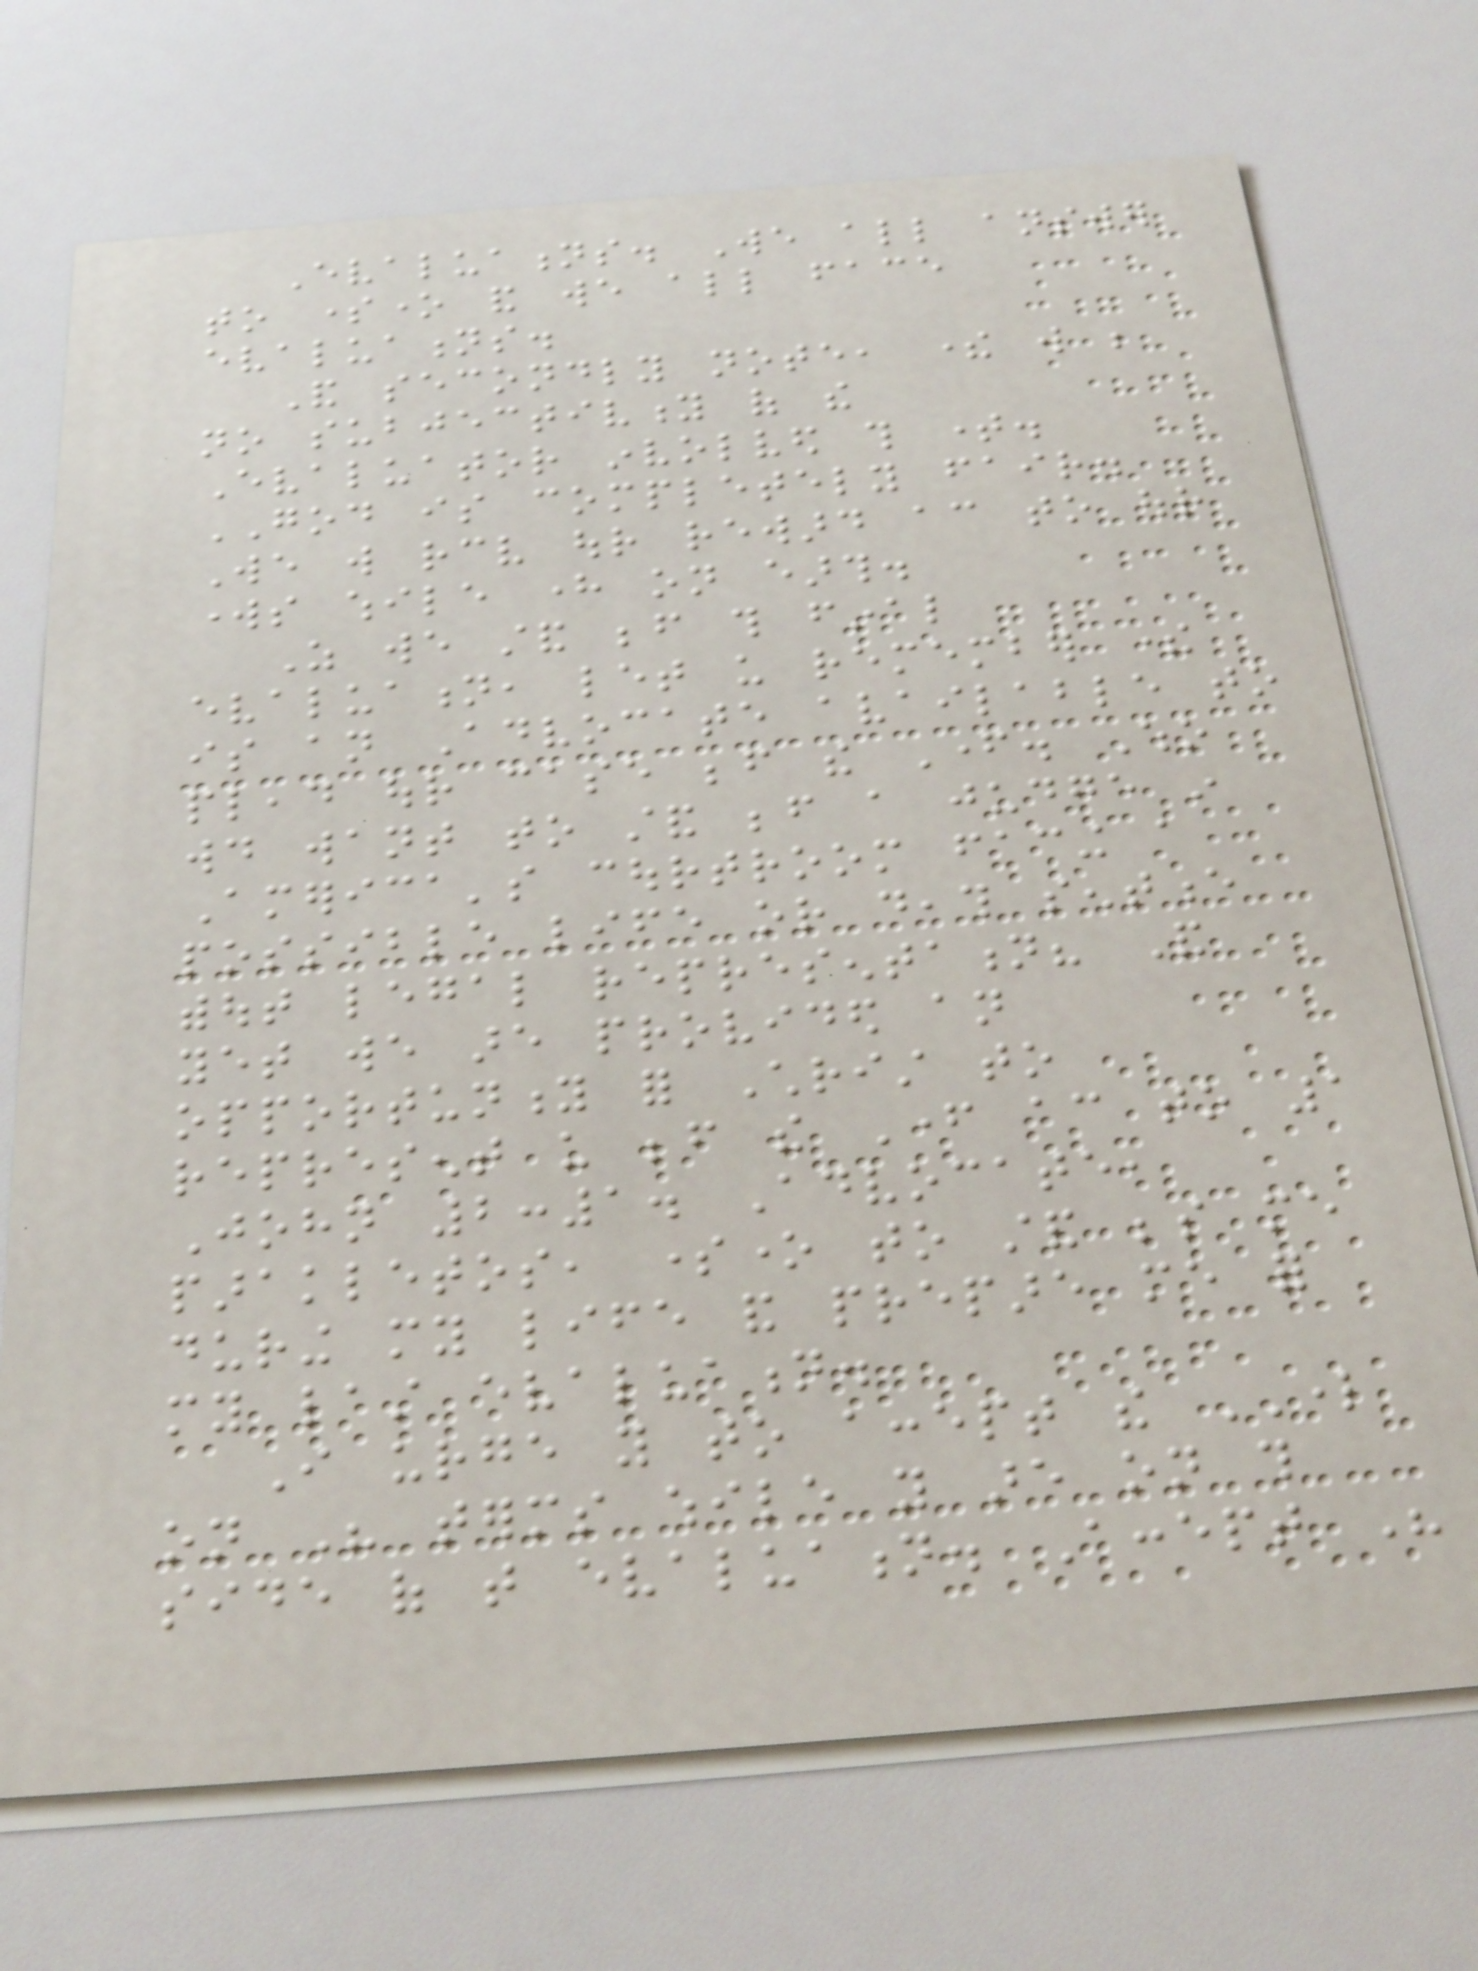Evaluations. We all answer
to someone and we all face
evaluations.
And secondly note, there will be
no subjectivity of the
Evaluator involved this time.
GOD is completely fair.
We will receive our reward according to our
works while here on earth.
As we stand before this final
evaluation, let us remember there
is an Advocate available to
plead our case before the Father. Who
would want to stand before a judge in
America's courtroom facing a
possible life or death sentence
without legal representation? And
yet we are provided an
opportunity for Christ to
represent us before the Father according to 1
John 2:1. Advocate,
parakletos, someone to stand beside me
during my life and prepare me for
my last evaluation.
I urge you to accept the LORD
on His terms while you are on this
side of that evaluation. Accept His
